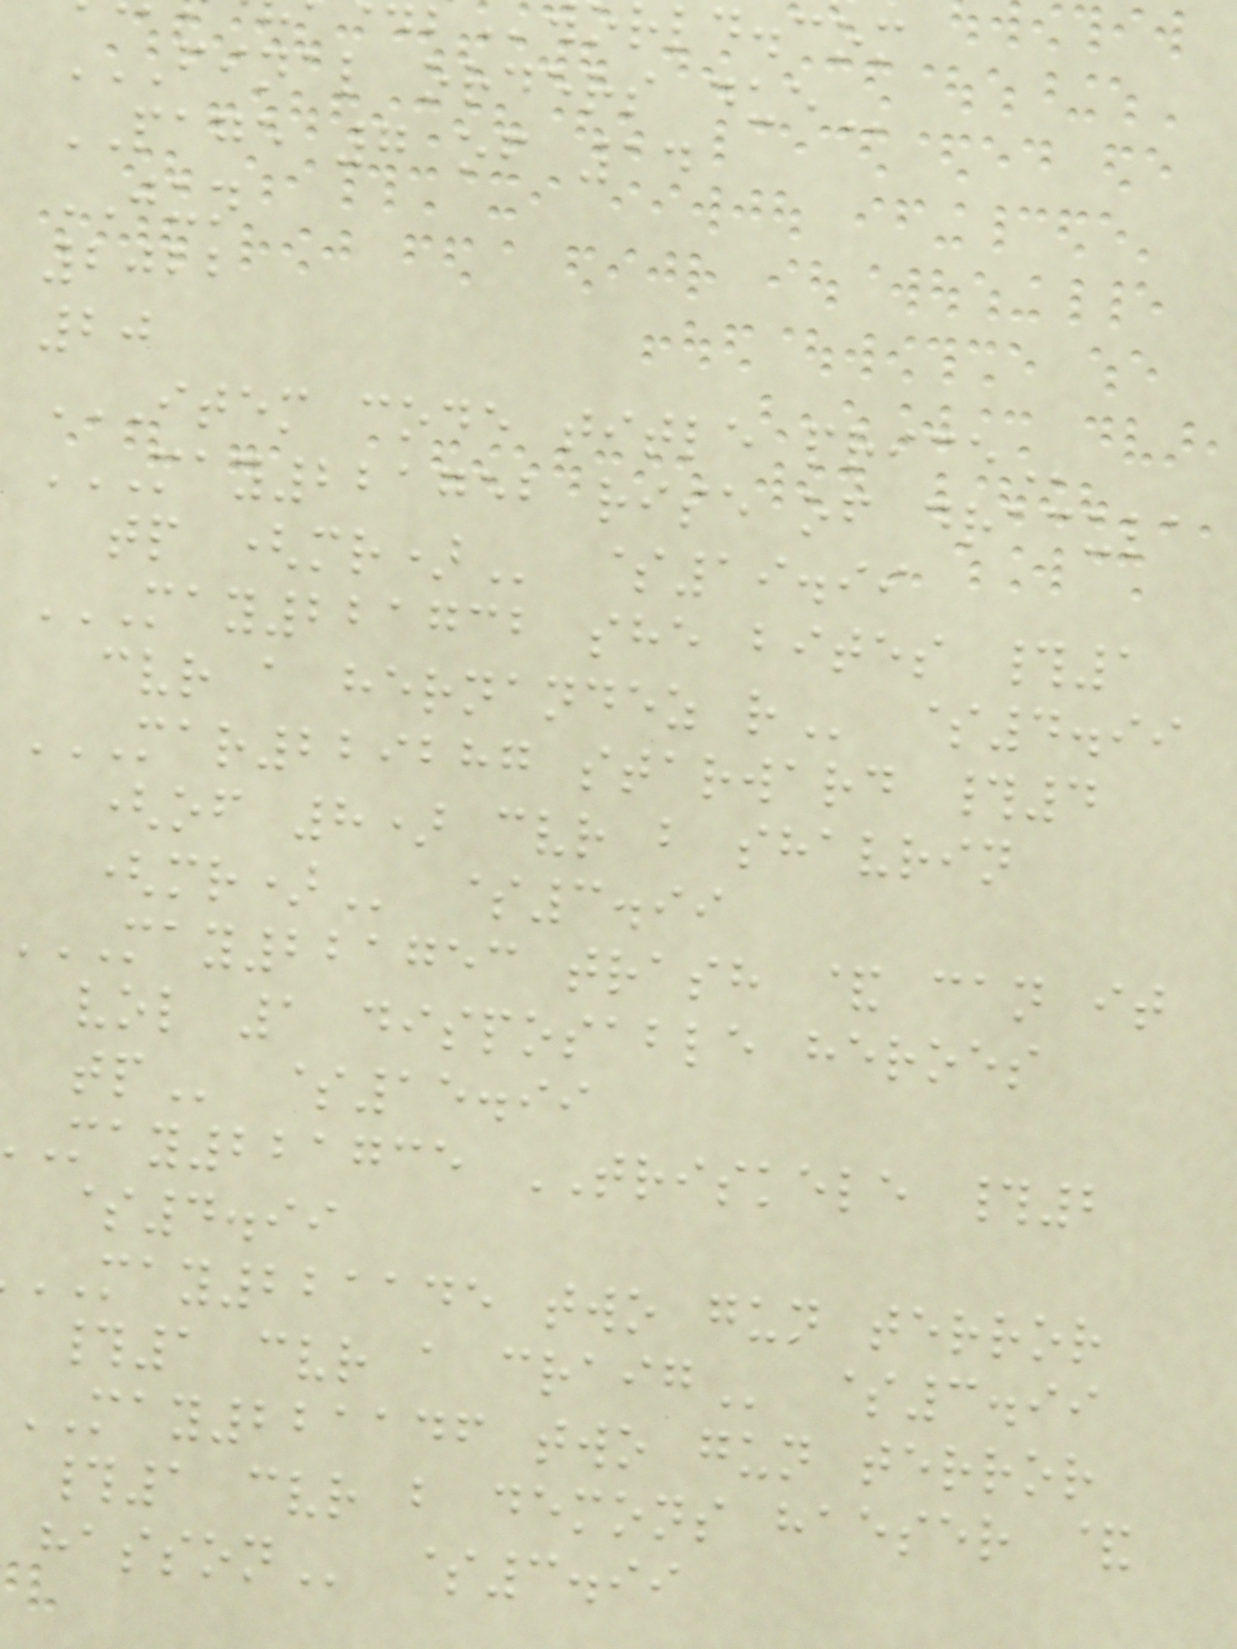rld.com
FINAL ORDERS DUE
PAGE 7 of 14
JUN
2022
20
ITEM CODE TITLE PRICE
MAY221752 RISE OF DRACULA
MAY221732 SHE BITES #1
cvr a hernandez
MAR229287 STARWARD #4
(of 8) cvr b shavrin
$3.99
MAY221753 trash & can it
vol 1 disposable heroes
$15.99
may221735 TRISKELE #2
$4.99
MAY221145 two gun terror
#1 cvr a
MAY221146 two gun terror
#1 cvr b demons haeser &
$3.99
